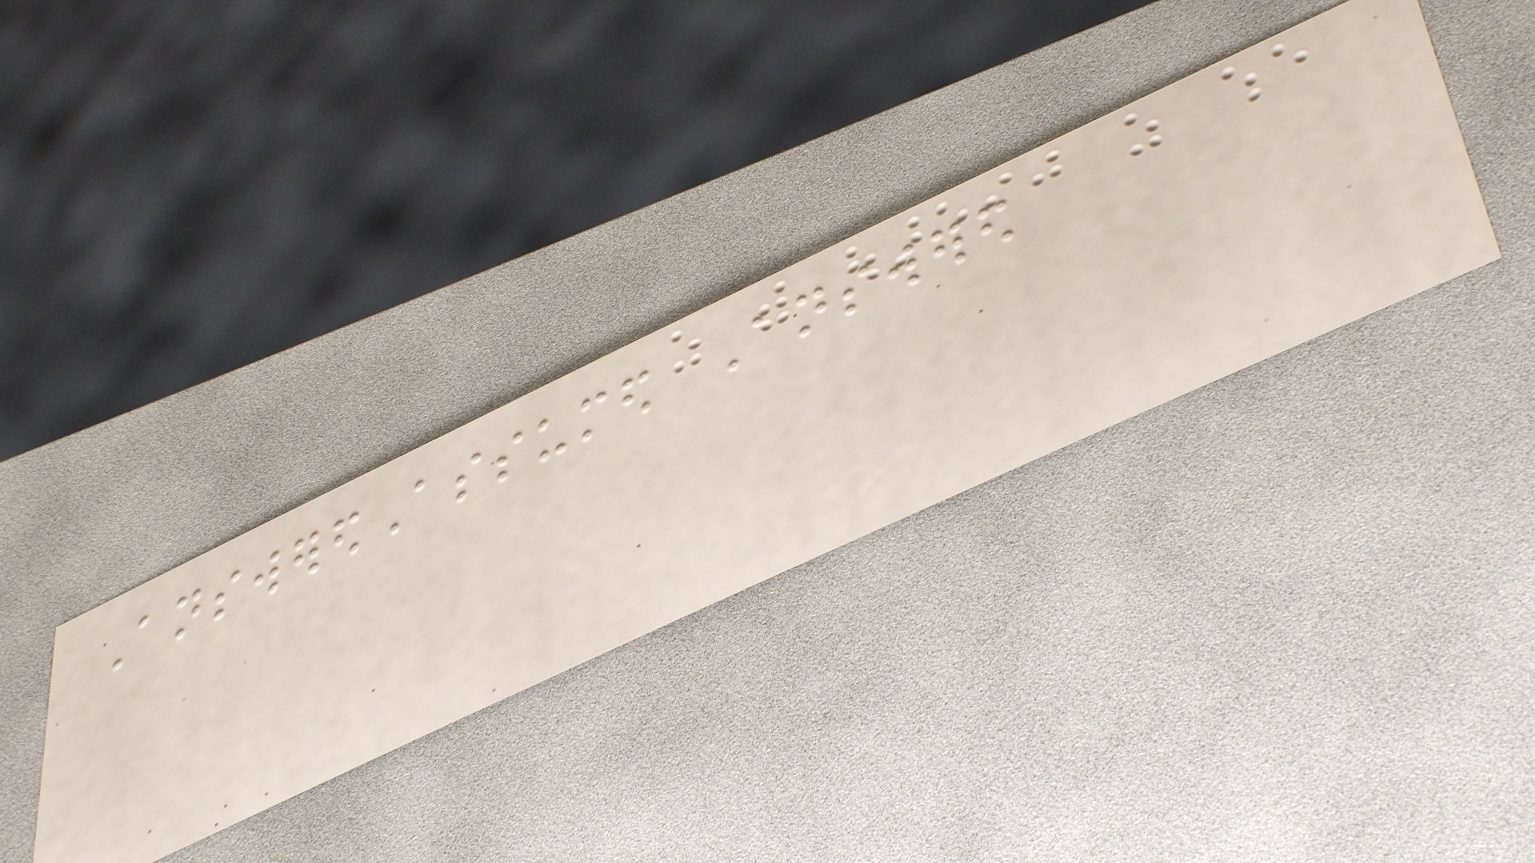AnsweredAssumed Answered
